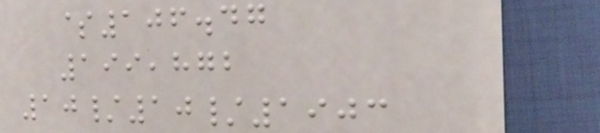$106.47
199,872
10/10/1903
